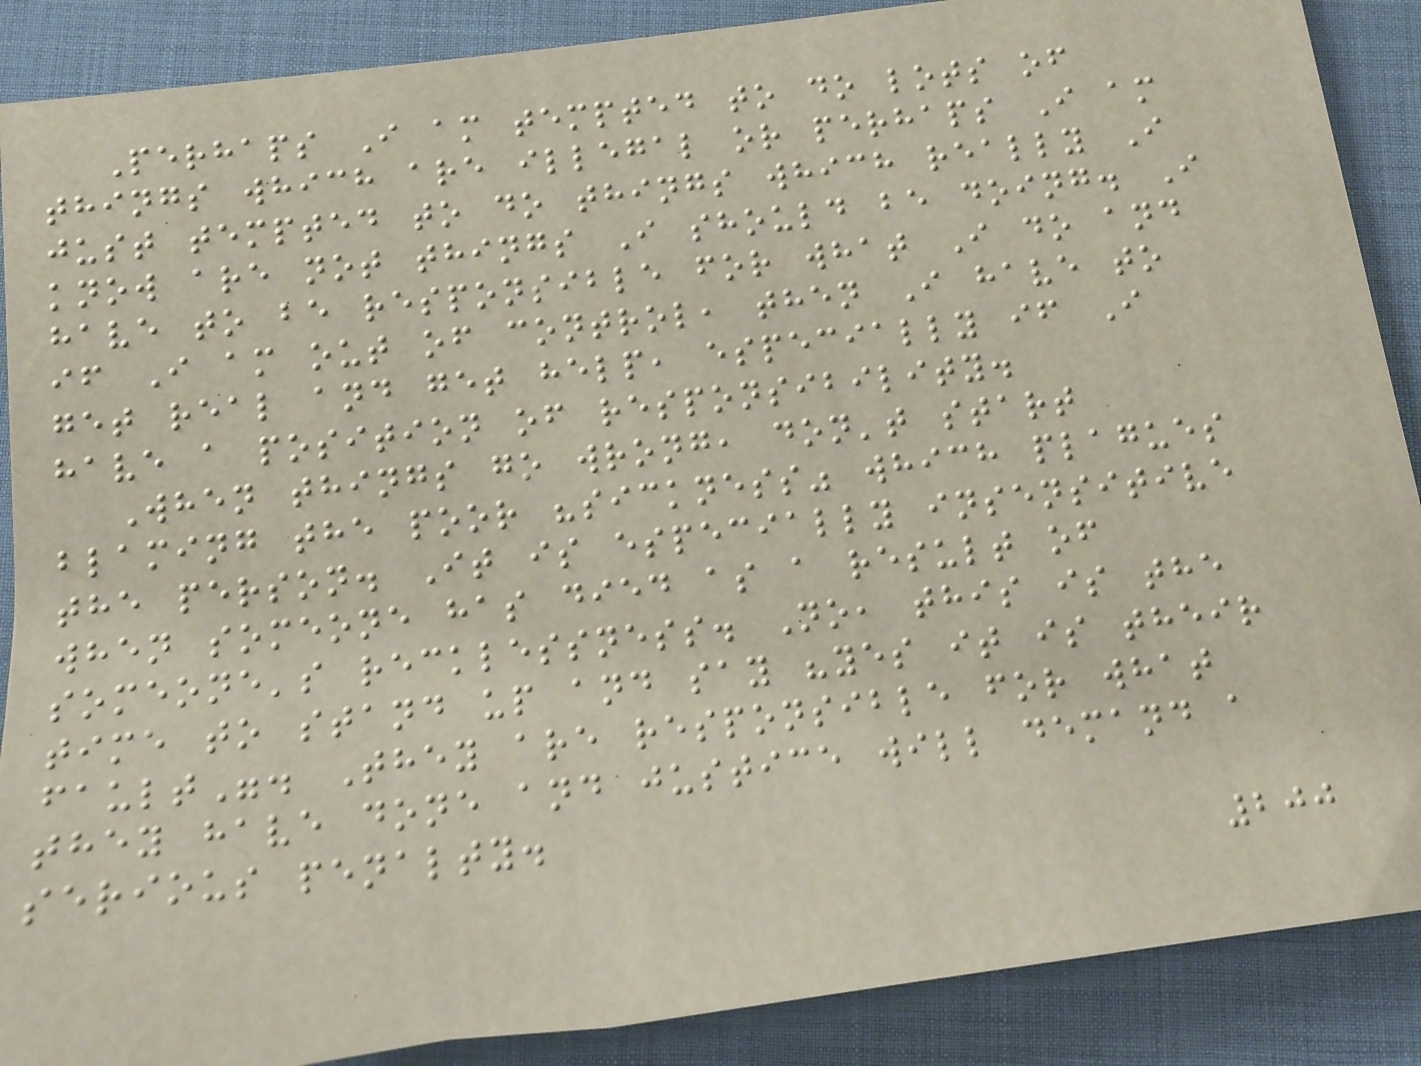Perhaps I am tempted to do lots of
things which are illegal or perhaps I am
just tempted to do things which really I
know are not things I should be doing. I
have to be responsible for what I do and
if I am out of control, then I have to
get real and get help, especially if I
have a position of responsibility.
When things go wrong, don't start
blaming the poor "sickness" which plagues
the person. It is especially insensitive
when someone has died as a result of
someone's recklessness. No, this is the
time to stand up and say "yes it is their
fault". They are responsible for what
they have done and justice will demand a
serious penalty.
200
